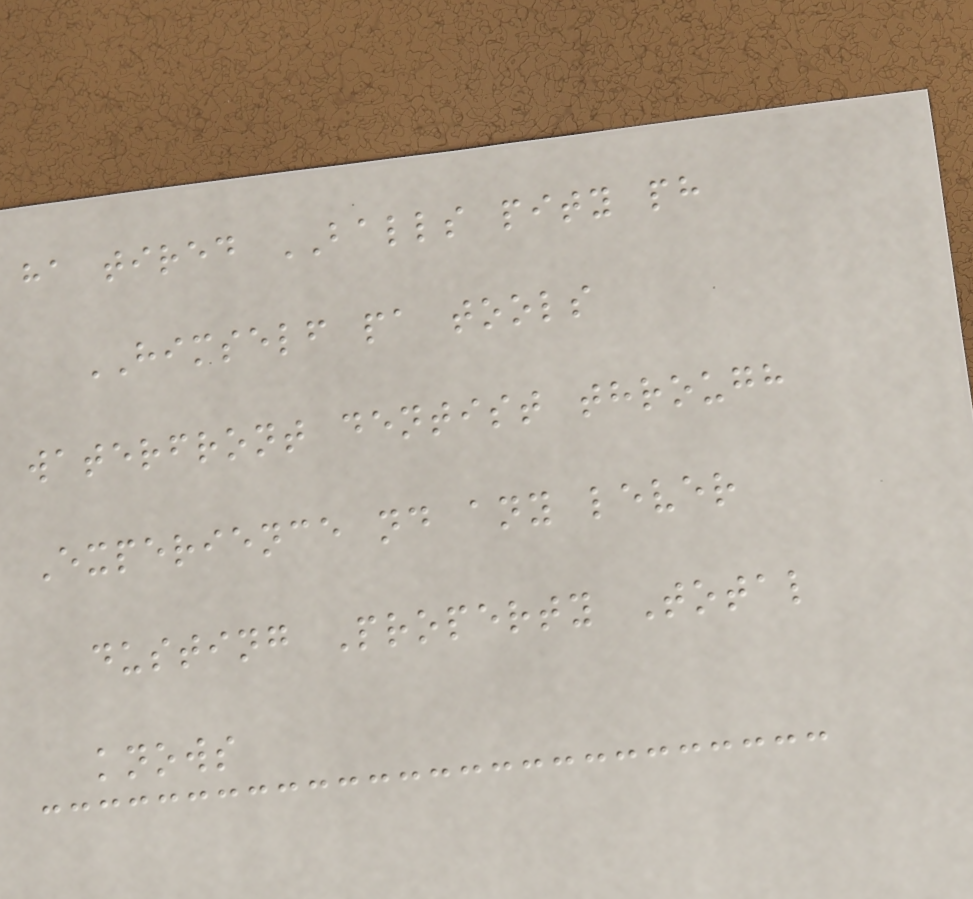ha tired BALLS pity ph
HIMSELF pa tools
waterfront dentist through
Experience nd any lever
dusting Property Total
knows
